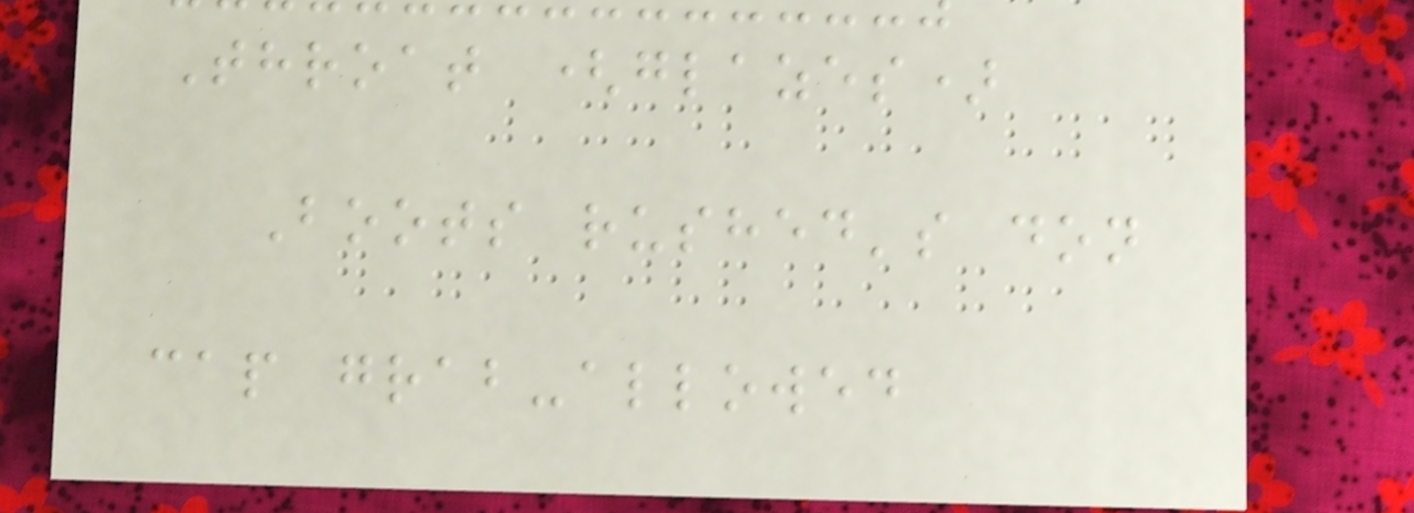Throat (glazes)
Boots rushed's don
cap grab-allowed
